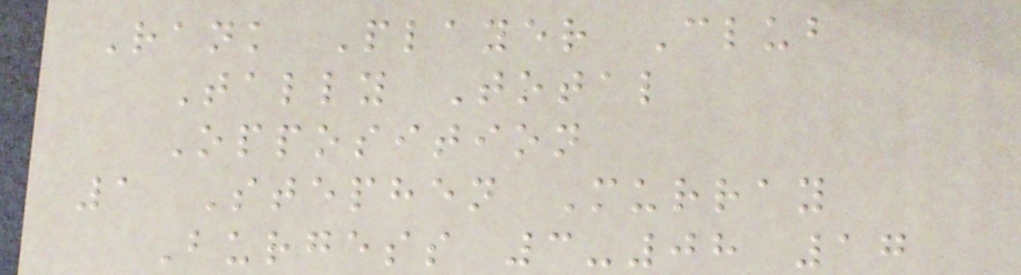Rank Player Club
Tally Total
Opposition
1 Stephen Murray
Burgess 3-08 17
